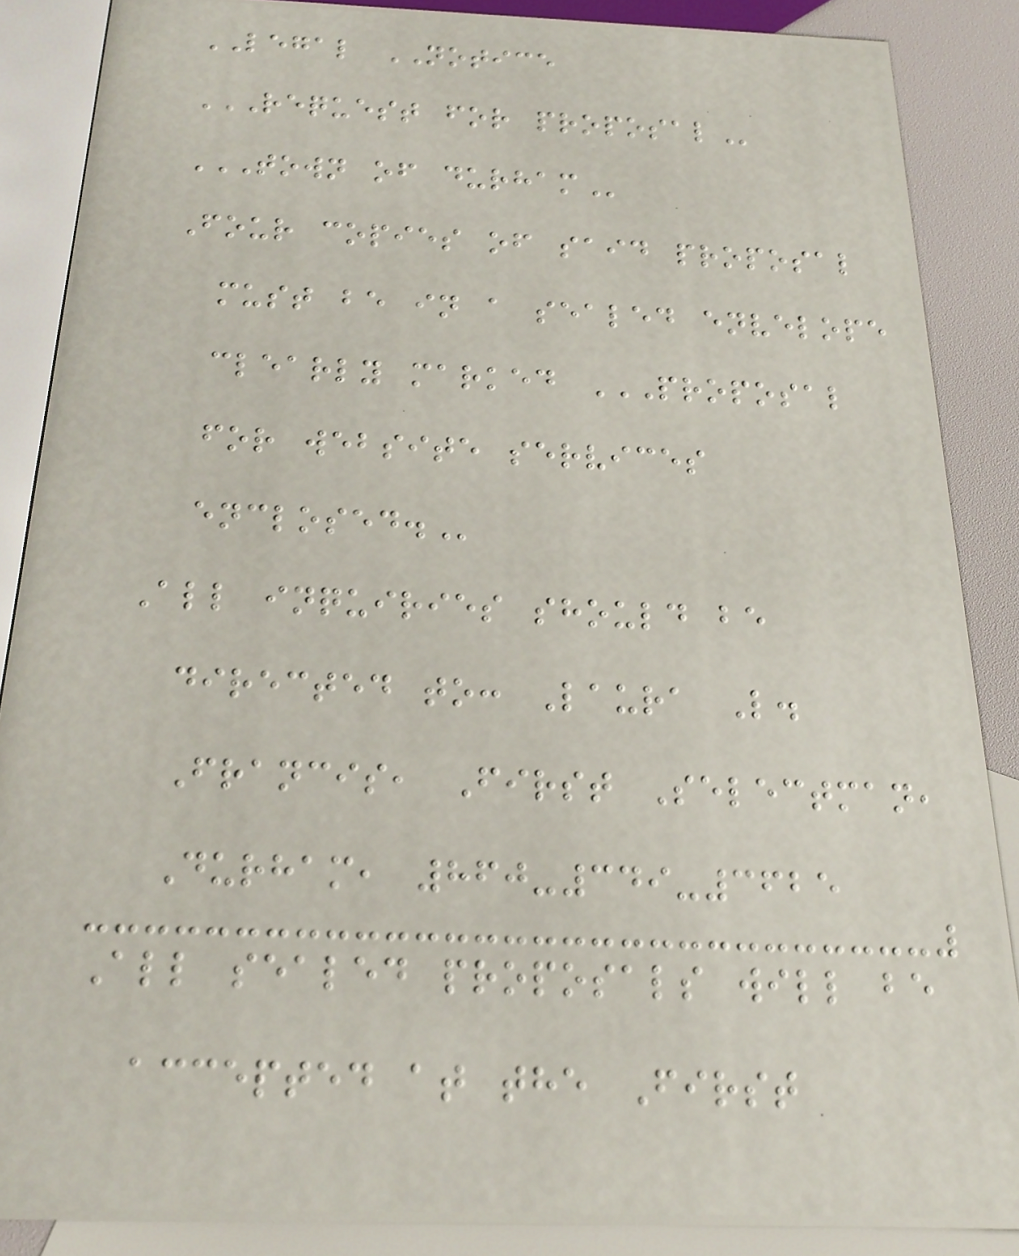LEGAL NOTICE
REQUEST FOR PROPOSAL
TOWN OF DURHAM
Four copies of said proposal
must be in a sealed envelope
clearly marked PROPOSAL
FOR WEBSITE SERVICES
ENCLOSED.
All inquiries should be
directed to: Laura L.
Francis, First Selectman,
Durham, 860-349-3625
All sealed proposals will be
accepted at the First
